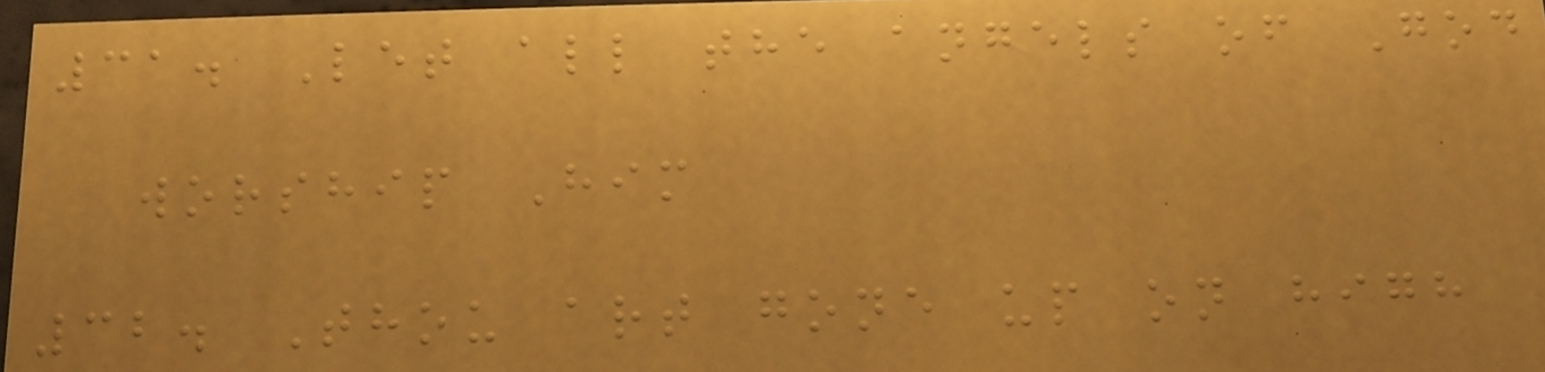31. Let all the angels of God
worship Him
32. Thou art gone up on high
